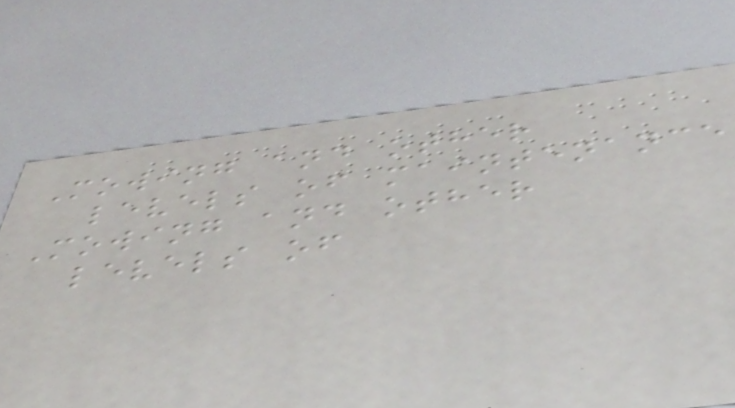Mowing and other
levels of maintenance
Mowing and other
levels of
